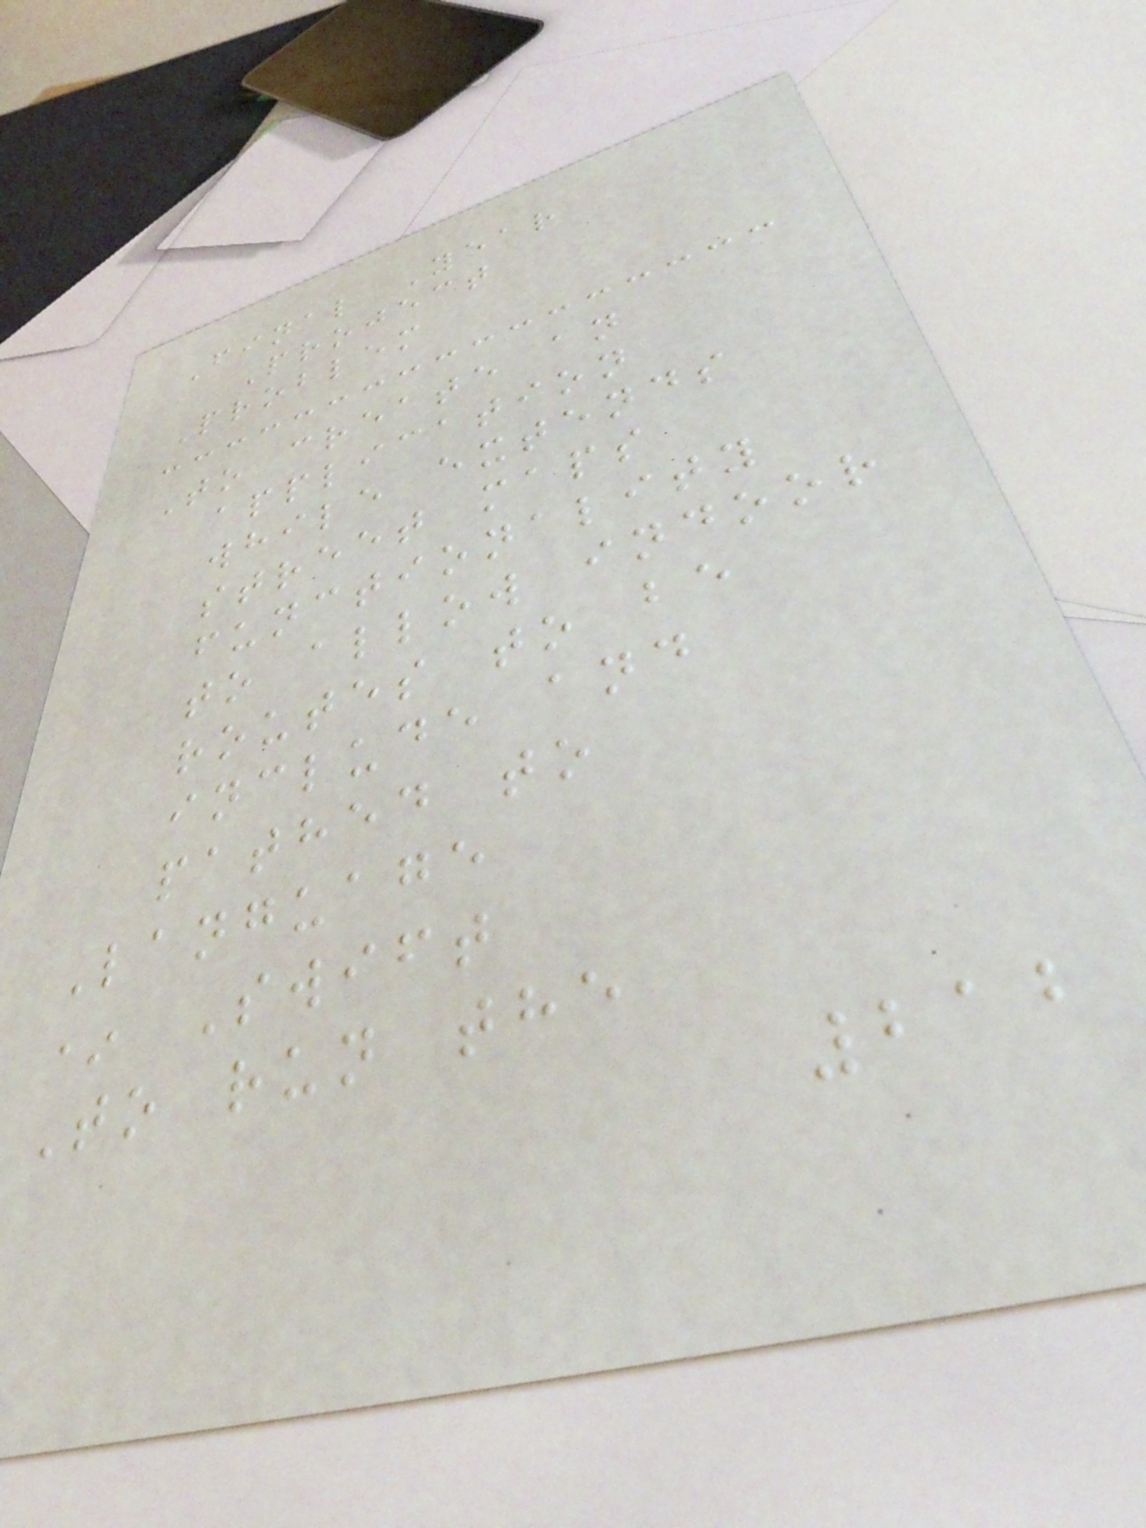Final Year
Project
Problem
To create an
application
while extends
street maps
functionality
to allow indoor
routes to be
include and
pathed to
Language
* Swift
To run the
212
